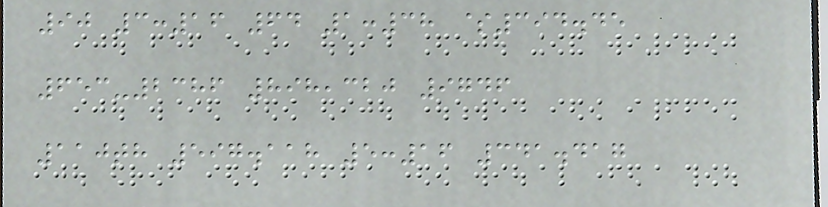90 3:16 64 1:38 $394.45
653-2386 898,320 9746
110th 597.118 5:16 341.417
